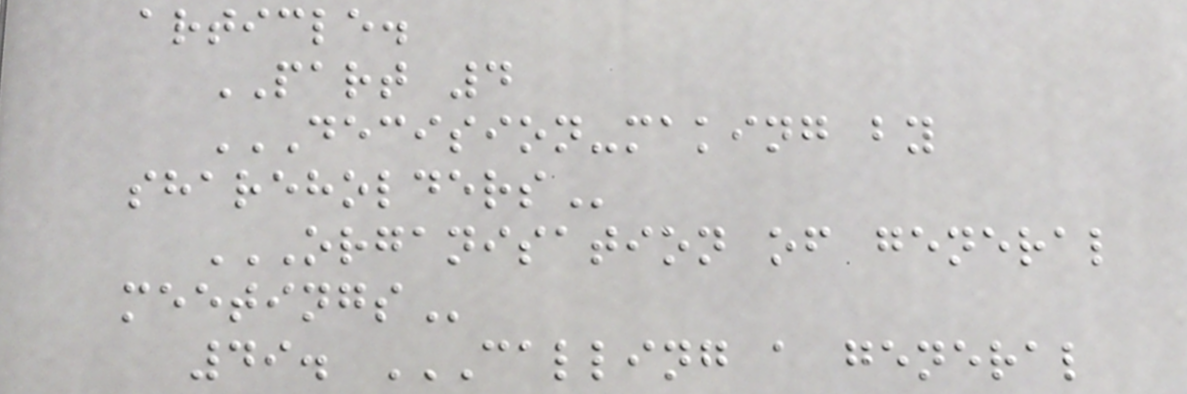article.
PART 4
DECISION-MAKING BY
SHAREHOLDERS
ORGANISATION OF GENERAL
MEETINGS
49. CALLING A GENERAL
